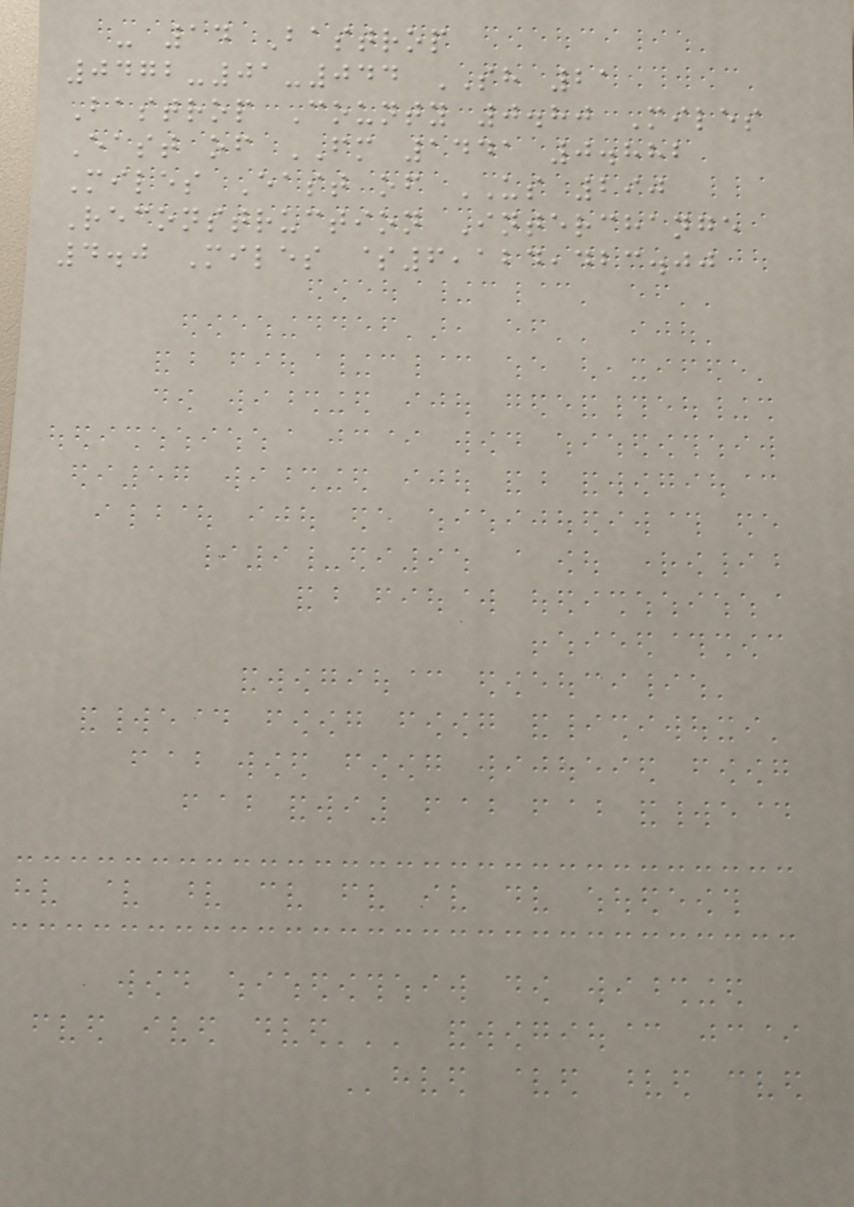- 14 Bastrop
0472-01-044 SH 21
Bastrop County 0.80 Miles
East of FM 1441 0.882
Miles East of US 290
Reconstruction Interchange
4.0 Miles $6,124,423.00
